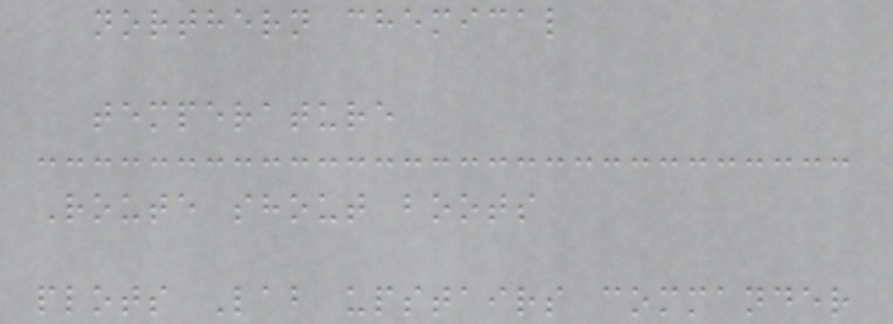northern chemical
temperature
Route shout boots
plots Lab upstairs commander
